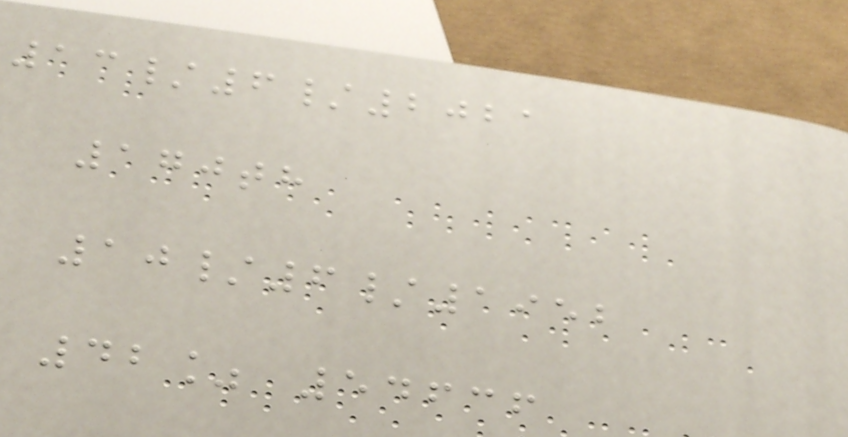13/6/2021
170th
10/6/1952
42% 54636
